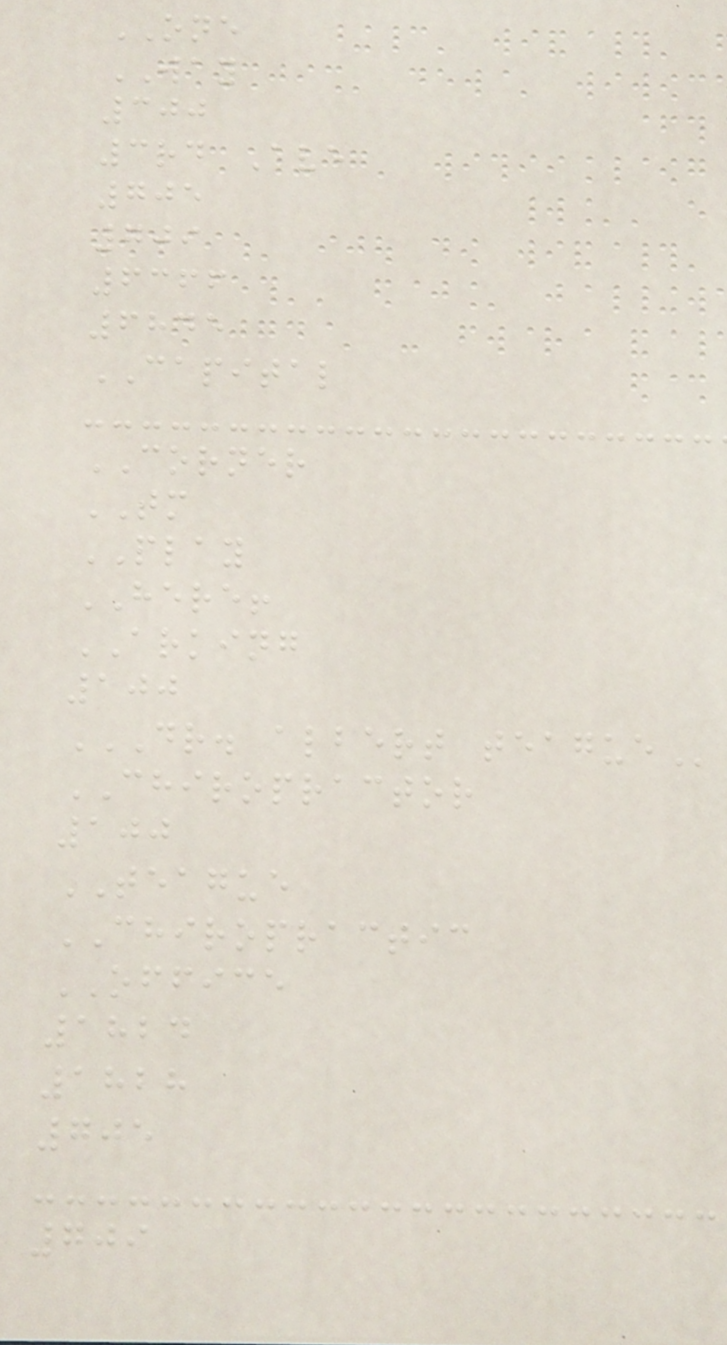ONE
WAY
300
3rd Ave
705
709
6366
6845
CAPITAL
CORNER
TM
PLAY
HERE!
ARKING
100
DR. ALBERT TEAGUE
CHIROPRACTOR
100
TEAGUE
CHIROPRACTIC
OFFICE
1824
1828
705
709
